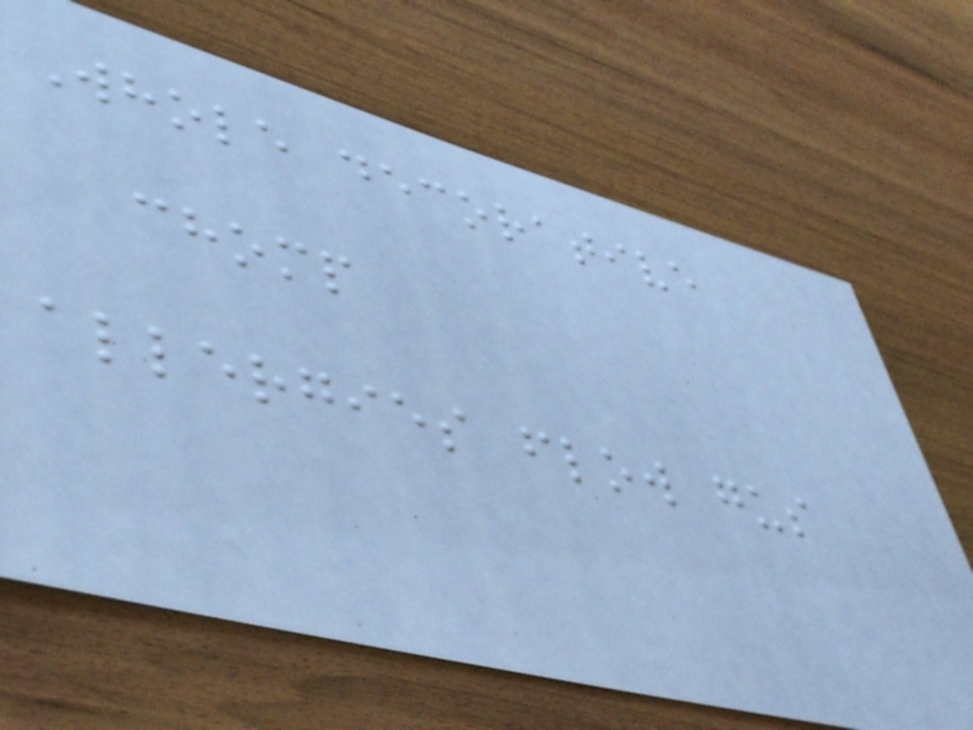Whole decorative
chomp
allergies flow gus
